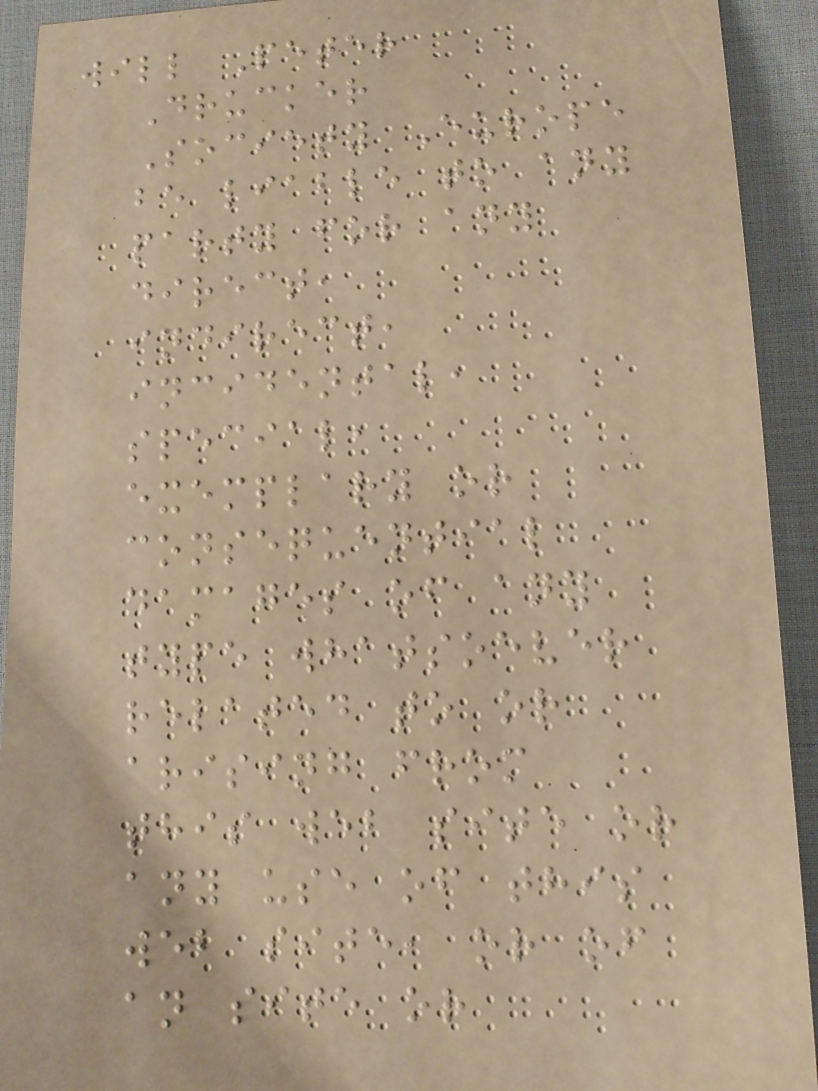will Peter
Drucker
Society Europe
be liable to any
party for any
direct,
indirect,
incidental,
special,
exemplary or
consequential
damages of any
type whatsoever
related to or
arising from
this web site or
any use of this
web site, or of
an site or
